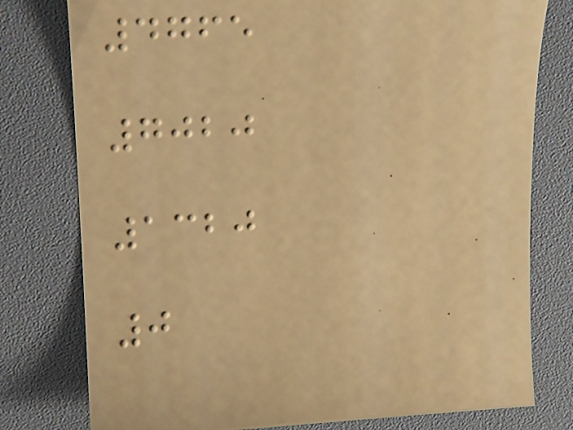4765
7020
1320
0
